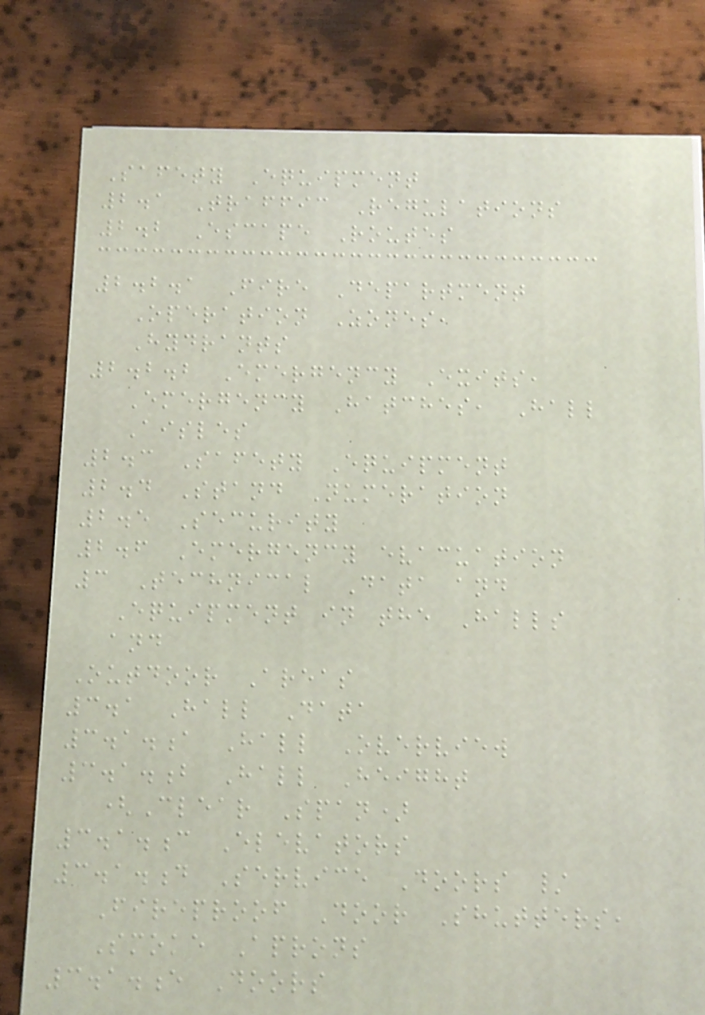Safety Equipment
2.1 Traffic Regulations
2.2 Escape Routes
2.2.1 Fire Department
Operation Zones,
Hydrants
2.2.2 Emergency Exits,
Emergency Hatches, Hall
Aisles
2.3 Safety Equipment
2.4 Stand Numeration
2.5 Security
2.6 Emergency evacuation
3 Technical Data and
Equipment in the Halls
and
Outdoor Areas
3.1 Hall Data
3.1.a Hall Overview
3.1.b Hall Height
(Clear Span)
3.1.c Elevators
3.1.d Service Doors /
Fireproof Door Shutters,
Smoke Aprons
3.1.e Doors
